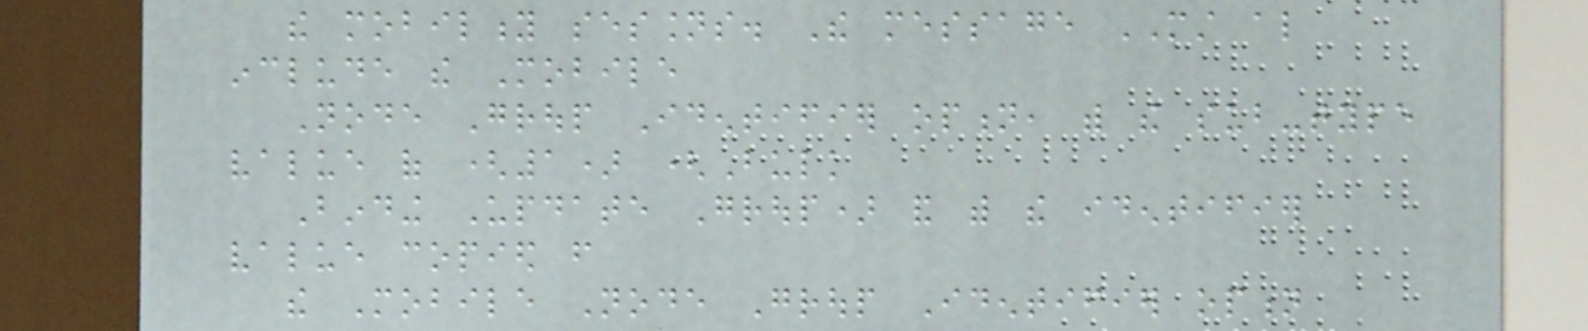the mobility sessions. The message MUST also
include the Mobile
Node Group Identifier option, with the sub-type
value of (1) (Bulk
Binding Update Group) and with the identifier
value copied from
the Mobile Node Group Identifier option
